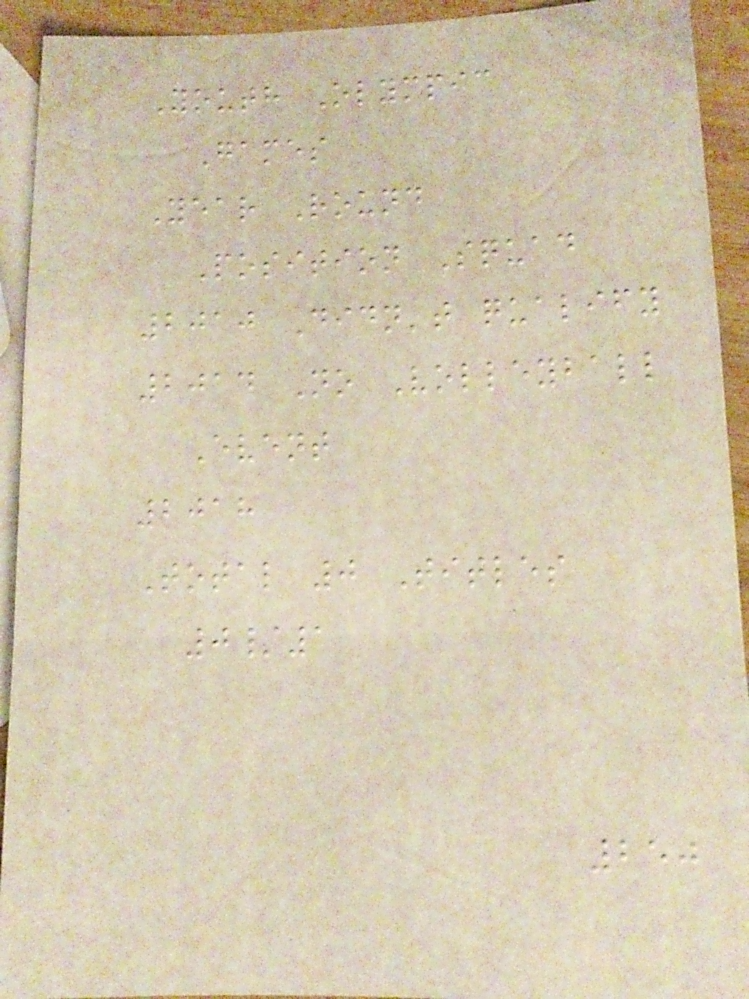Youth Olympic
Games
Year Round
Position Squad
2010 Didn't qualify
2014 No Volleyball
Event
2018
Total 0 Titles
0/1
250
